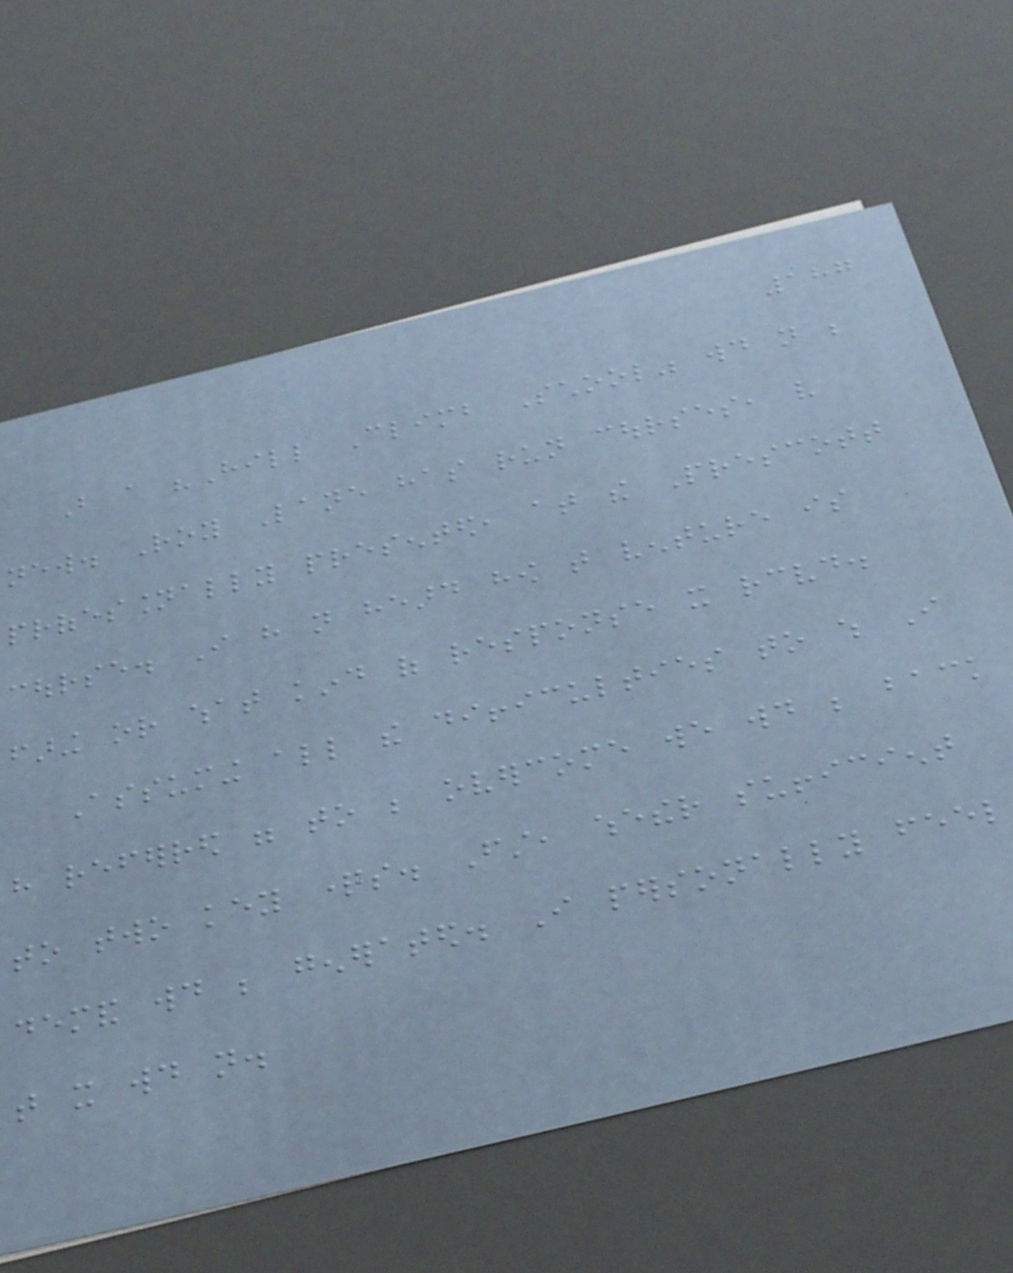187
But a "Hill Climb School" would not be
new. Roy Lane has run courses, very
professionally presented, at the Prescott
course. I have not heard how that venture is
faring or what kind of response it received.
Assuming all the difficulties to which I
have referred were to be overcome we would be back
to two key questions. First, whether sufficient
demand would be generated. I personally feel
that it would not.
